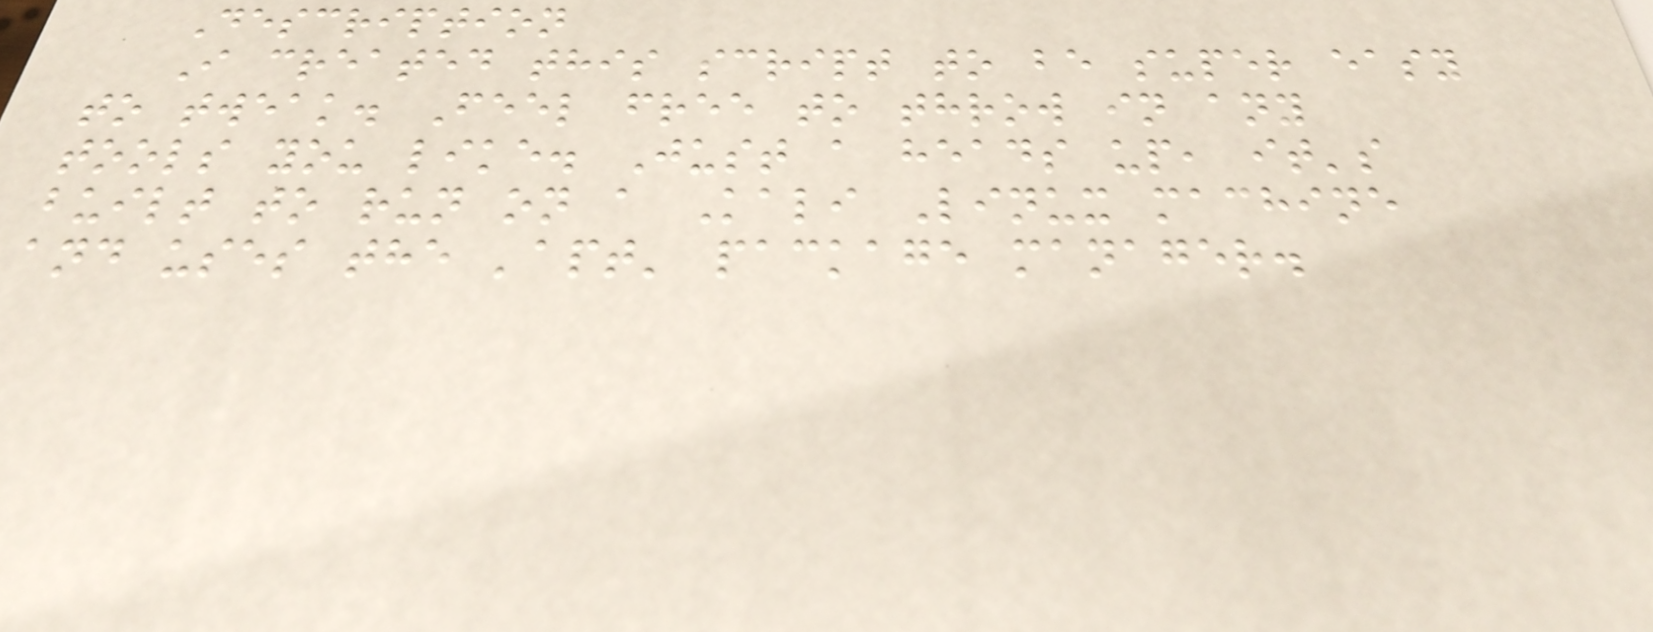Description
I created this script to be super easy
to tweak. Feel free to throw in any
tools you like. Just a heads up, it's
built to run on a Kali Linux machine
and uses the 'apt' package manager.
